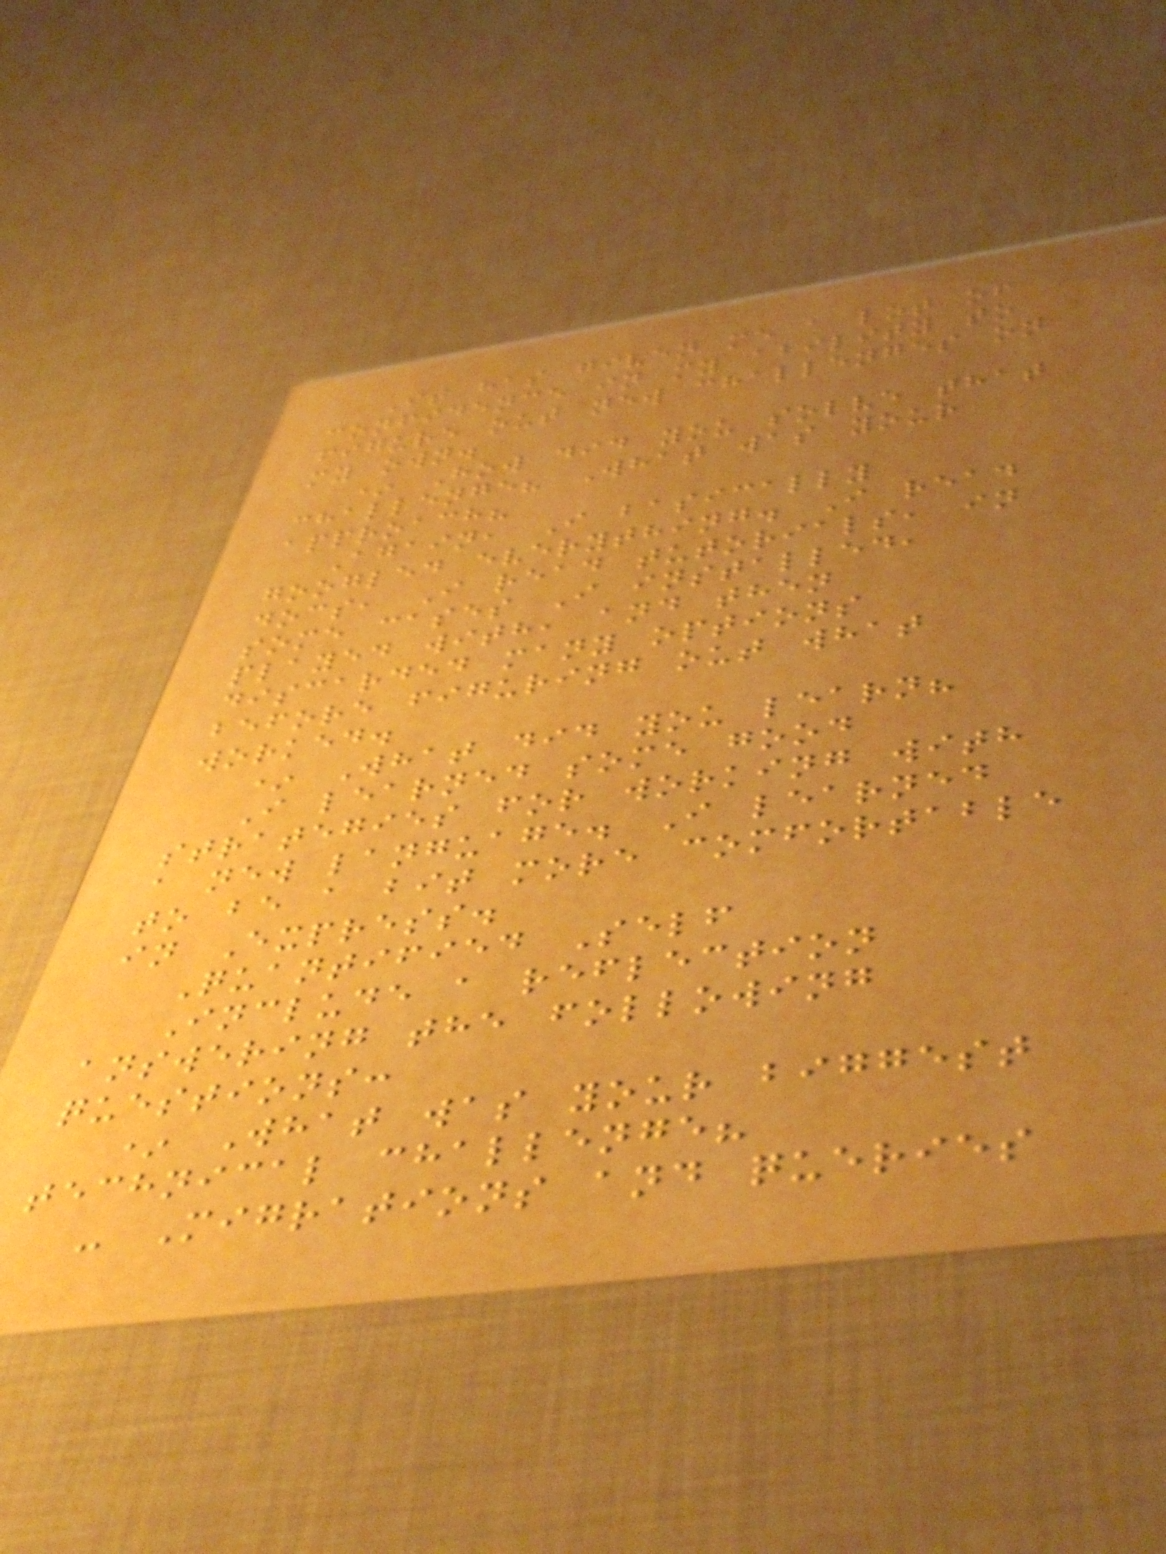It has given me a lot of
confidence in my ability to
figure out new challenges on
my own.
* How did you solve that
challenge? What was your
approach?
Again, I basically
googled everything. I read
docs, I read tutorials, in
some cases I installed,
played with, and then
discarded many options
before figuring out what
worked.
* What did you learn?
I learned some good
strategies for working with
a new language. I learned
to be a bit more comfortable
in Express.
Quantified Self
Include a reflection
answering the following
questions:
* What was your biggest
technical challenge?
- Migrations and queries
